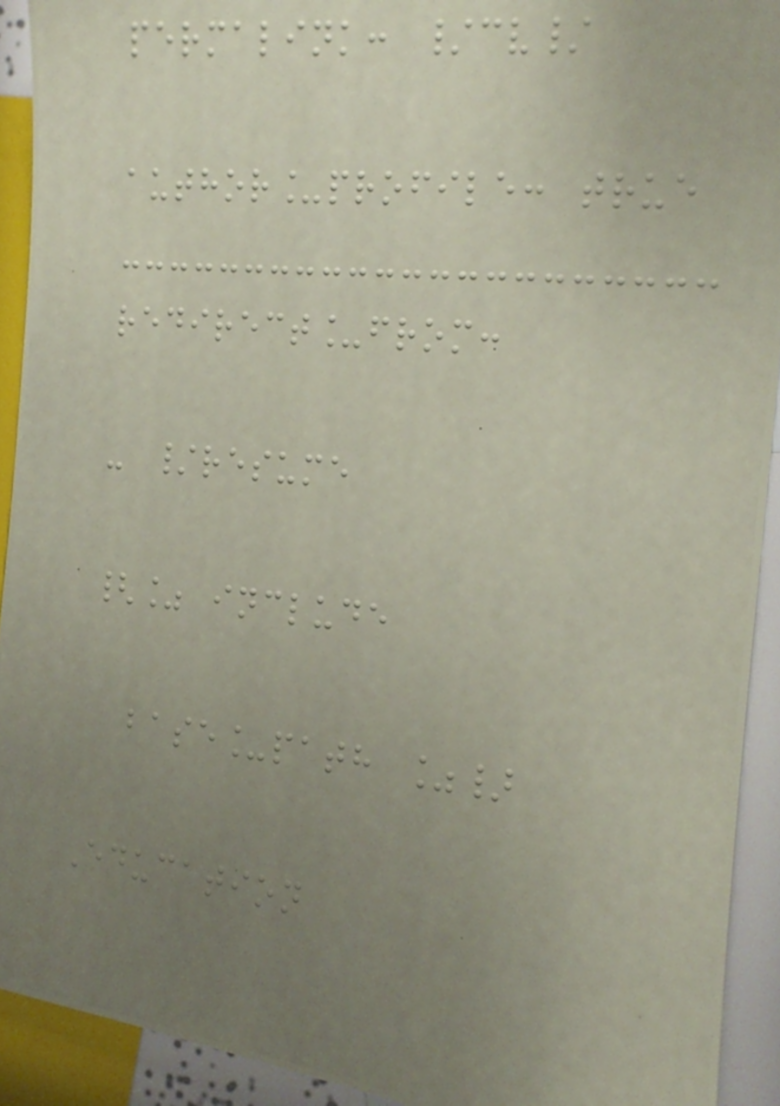permalink: /cv/
author_profile: true
redirect_from:
- /resume
{% include
base_path %}
Education
